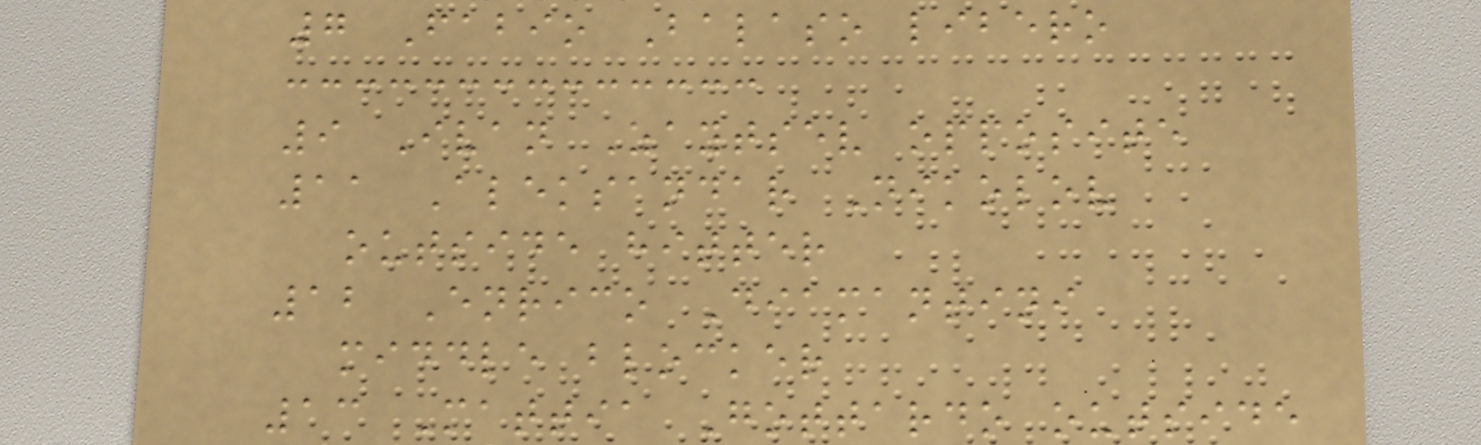7 Fabio Balaso libero
9 Ivan Zaytsev opposite
11 Aleksandar Nikolov
outside hitter
12 Enrico Diamantini
middle blocker
13 Mattia Gottardo outside
